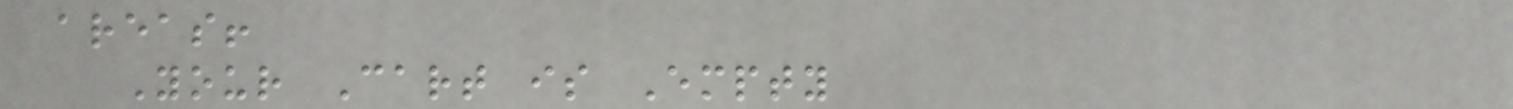areas!
Your Cart is Empty
